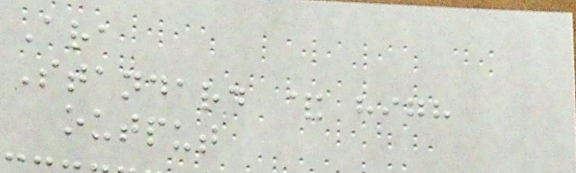Ara
Standard & high
output
